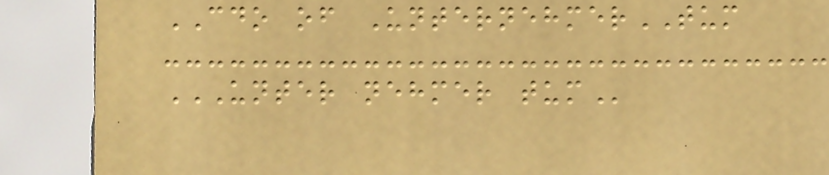CDO of UnternehmerTUM
UNTER NEHMER TUM
